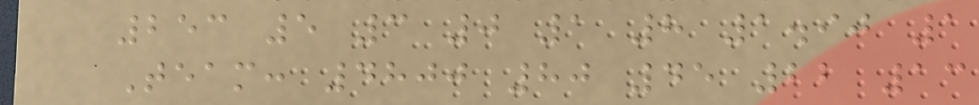253 5 3 0 1 8 1.90 1
Team: 4800 80 45 22 13
